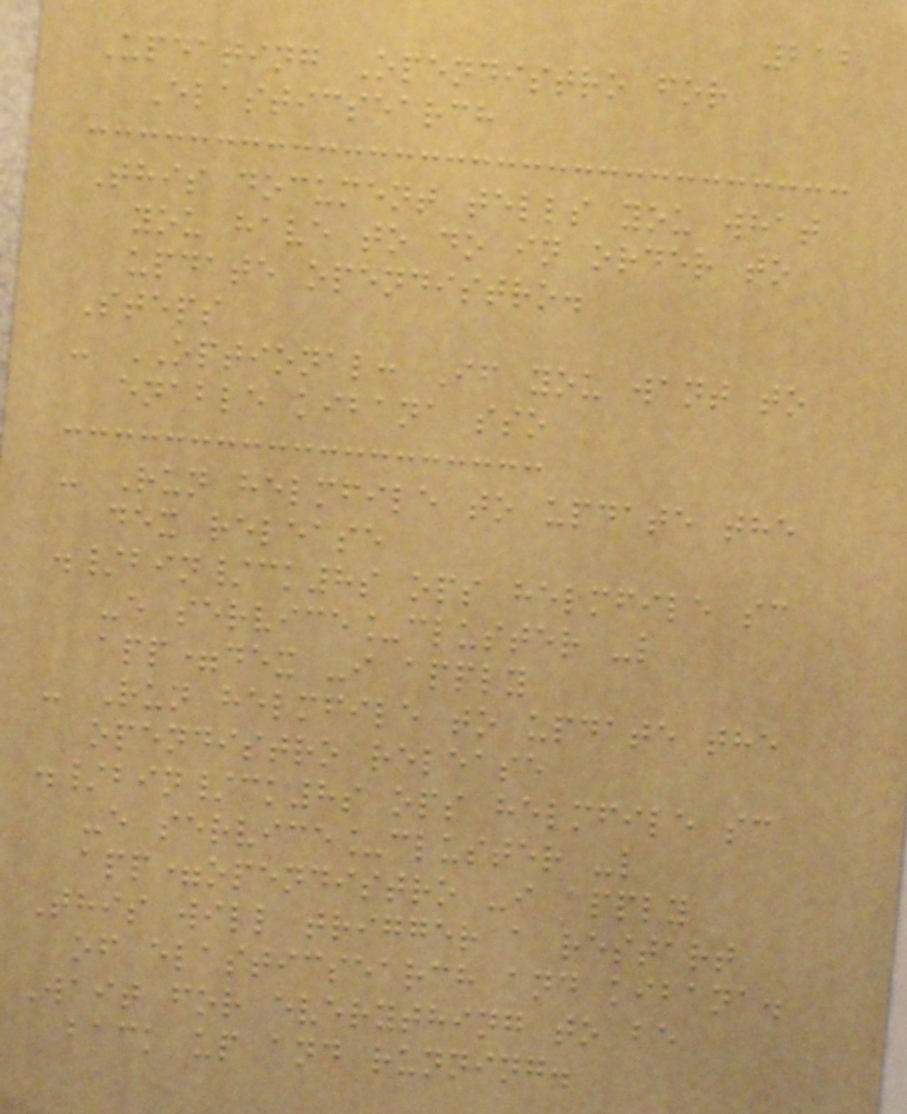212
Updating Opendistro for
Elasticsearch
This document tells you what
you have to do in order to
update opendistro.
Steps
- OPTIONAL: If you want to
enable kibana sso
- Run helmfile to update the
dex release
./bin/ck8s ops helmfile sc
-e service_cluster -l
app=dex -i apply
- Run helmfile to update the
opendistro release
./bin/ck8s ops helmfile sc
-e service_cluster -l
app=opendistro -i apply
This will trigger a restart
of elasticsearch and kibana.
Wait for everything to be
back up and running.
